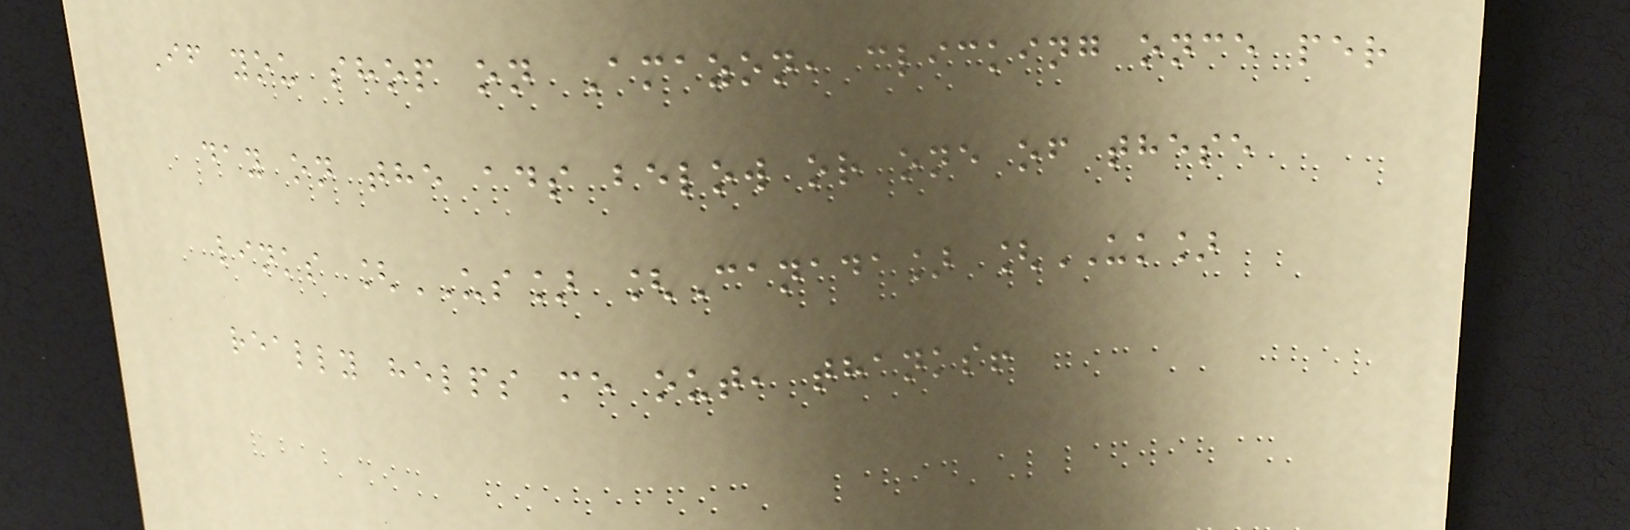If you shop on Amazon, clicking once per
day on the ads below or one of these
links [US] [Canada] [UK]
really helps me out, thanks!
